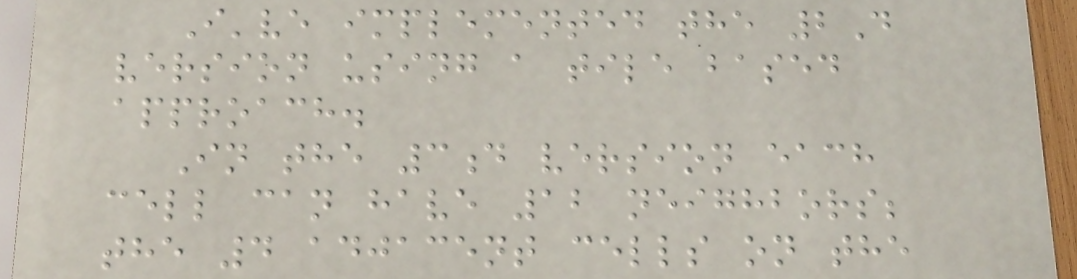I've implemented the 2D
version using a tile based
approach.
In the 3d version each
cell can have 12 neighbors;
the 4 adjacent cells on the
